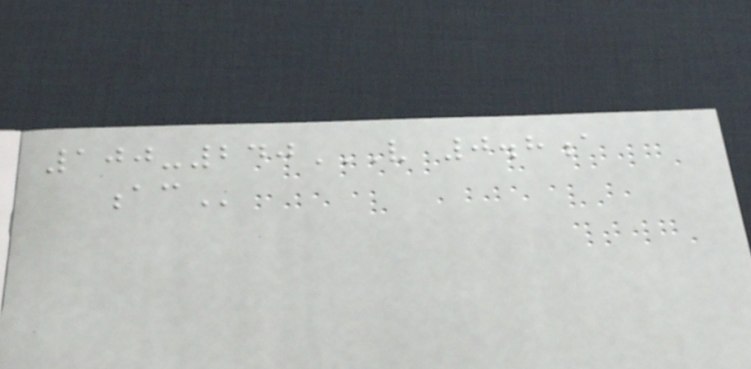100-240V 0.8A
AC
